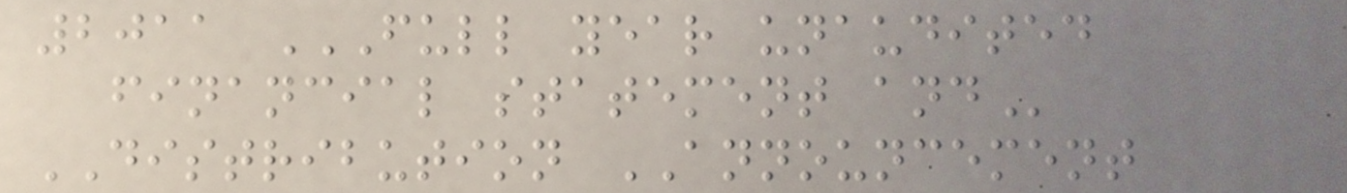2011 FULL YEAR UNAUDITED
FINANCIAL STATEMENT AND
DISTRIBUTION ANNOUNCEMENT
